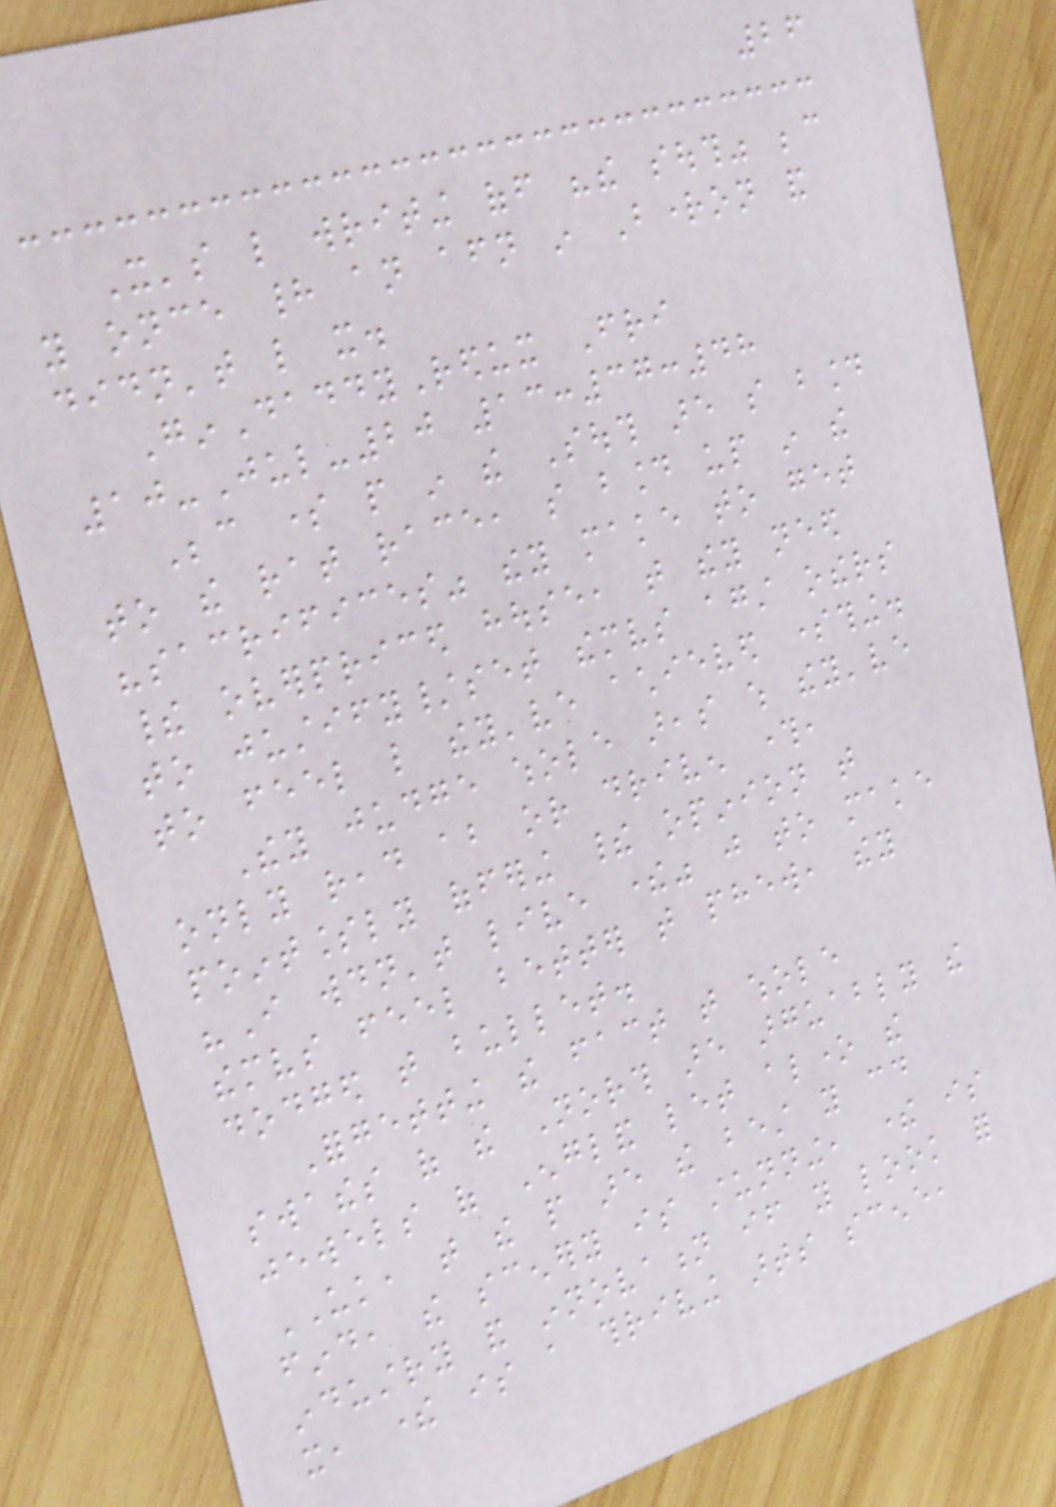26
It's like writing off "the south" because
you once had an afternoon in Brighton and
didn't like it.
GinDaddyRedux Fri
10-Jul-20 13:37:48
Because some people in the South are so bound
to the rat race, so bound up in the
"sacrifices" they make to get
their overpriced house, that they need
to justify/set themselves against others
to feel like they've achieved something.
They judge whole areas which they've
only read about or driven through,
pointlessly offering their opinion that
"I wouldn't live there" just to make
themselves feel better that phew, they
dodged that bullet.
Forgetting the fact that whole
swathes of the North are arguably the
jewels of England let alone the
UK, that the people are the best you could
find, the scenery is stunning, there is
industry and innovation if you look for
it, there is a thriving arts scene,
